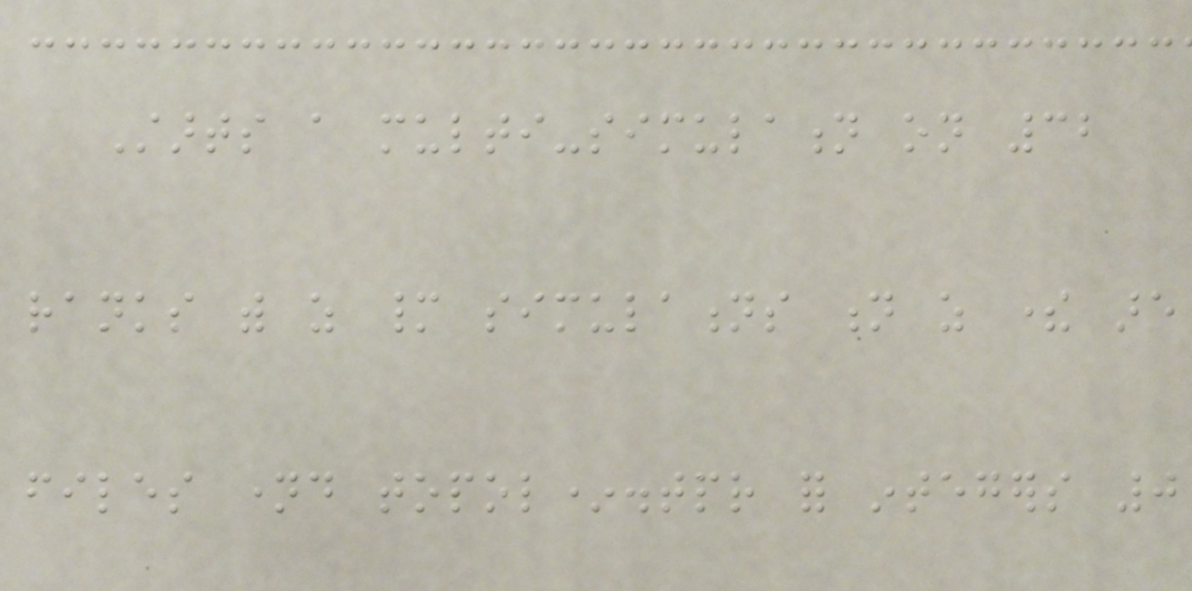Starts a multi-simulation on 32
ranks with as many simulations n as there are
files named topol*.tpr for integers 0
